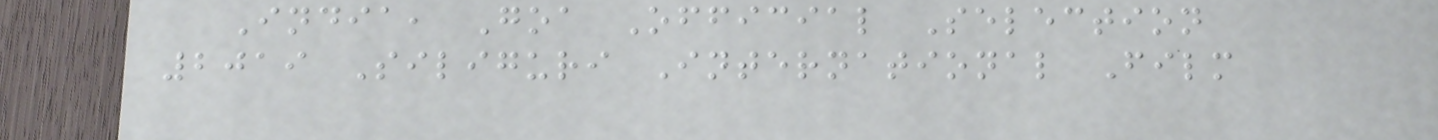India, Goa Official Selection
2019 Siliguri International Film
